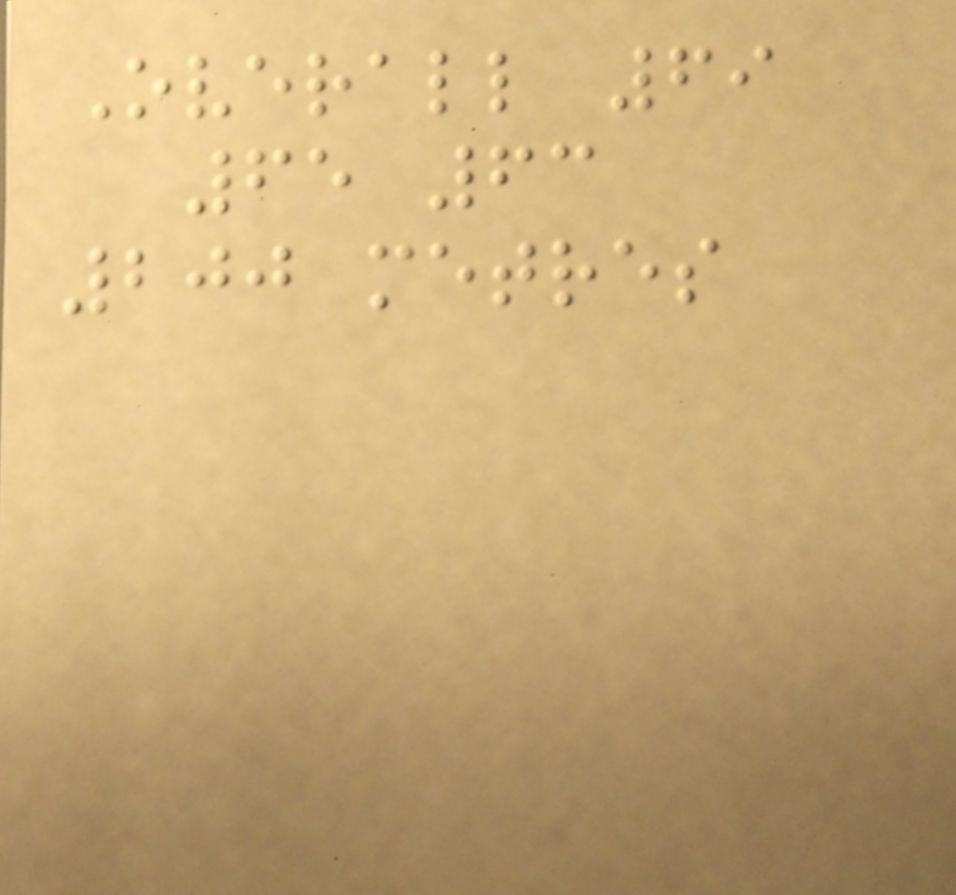Overall 69
65 63
200 metres
